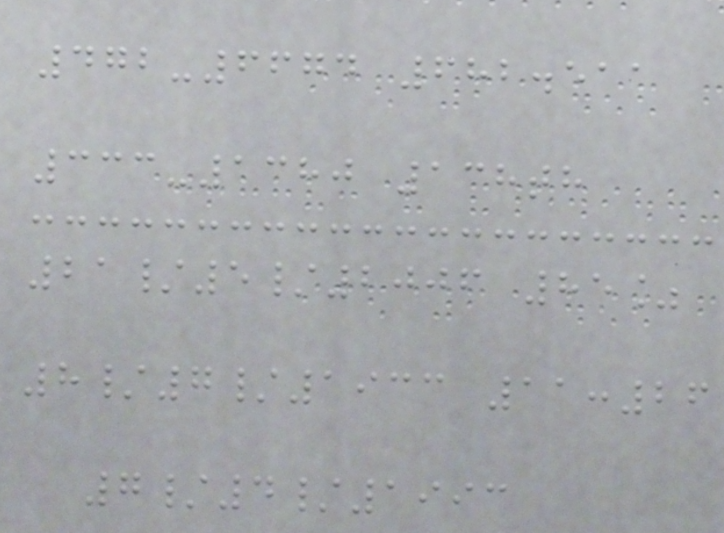472-6674 682.511
333-1380 138th
21/5/2006 85%
8/7/1933 11:26
7/4/1993
